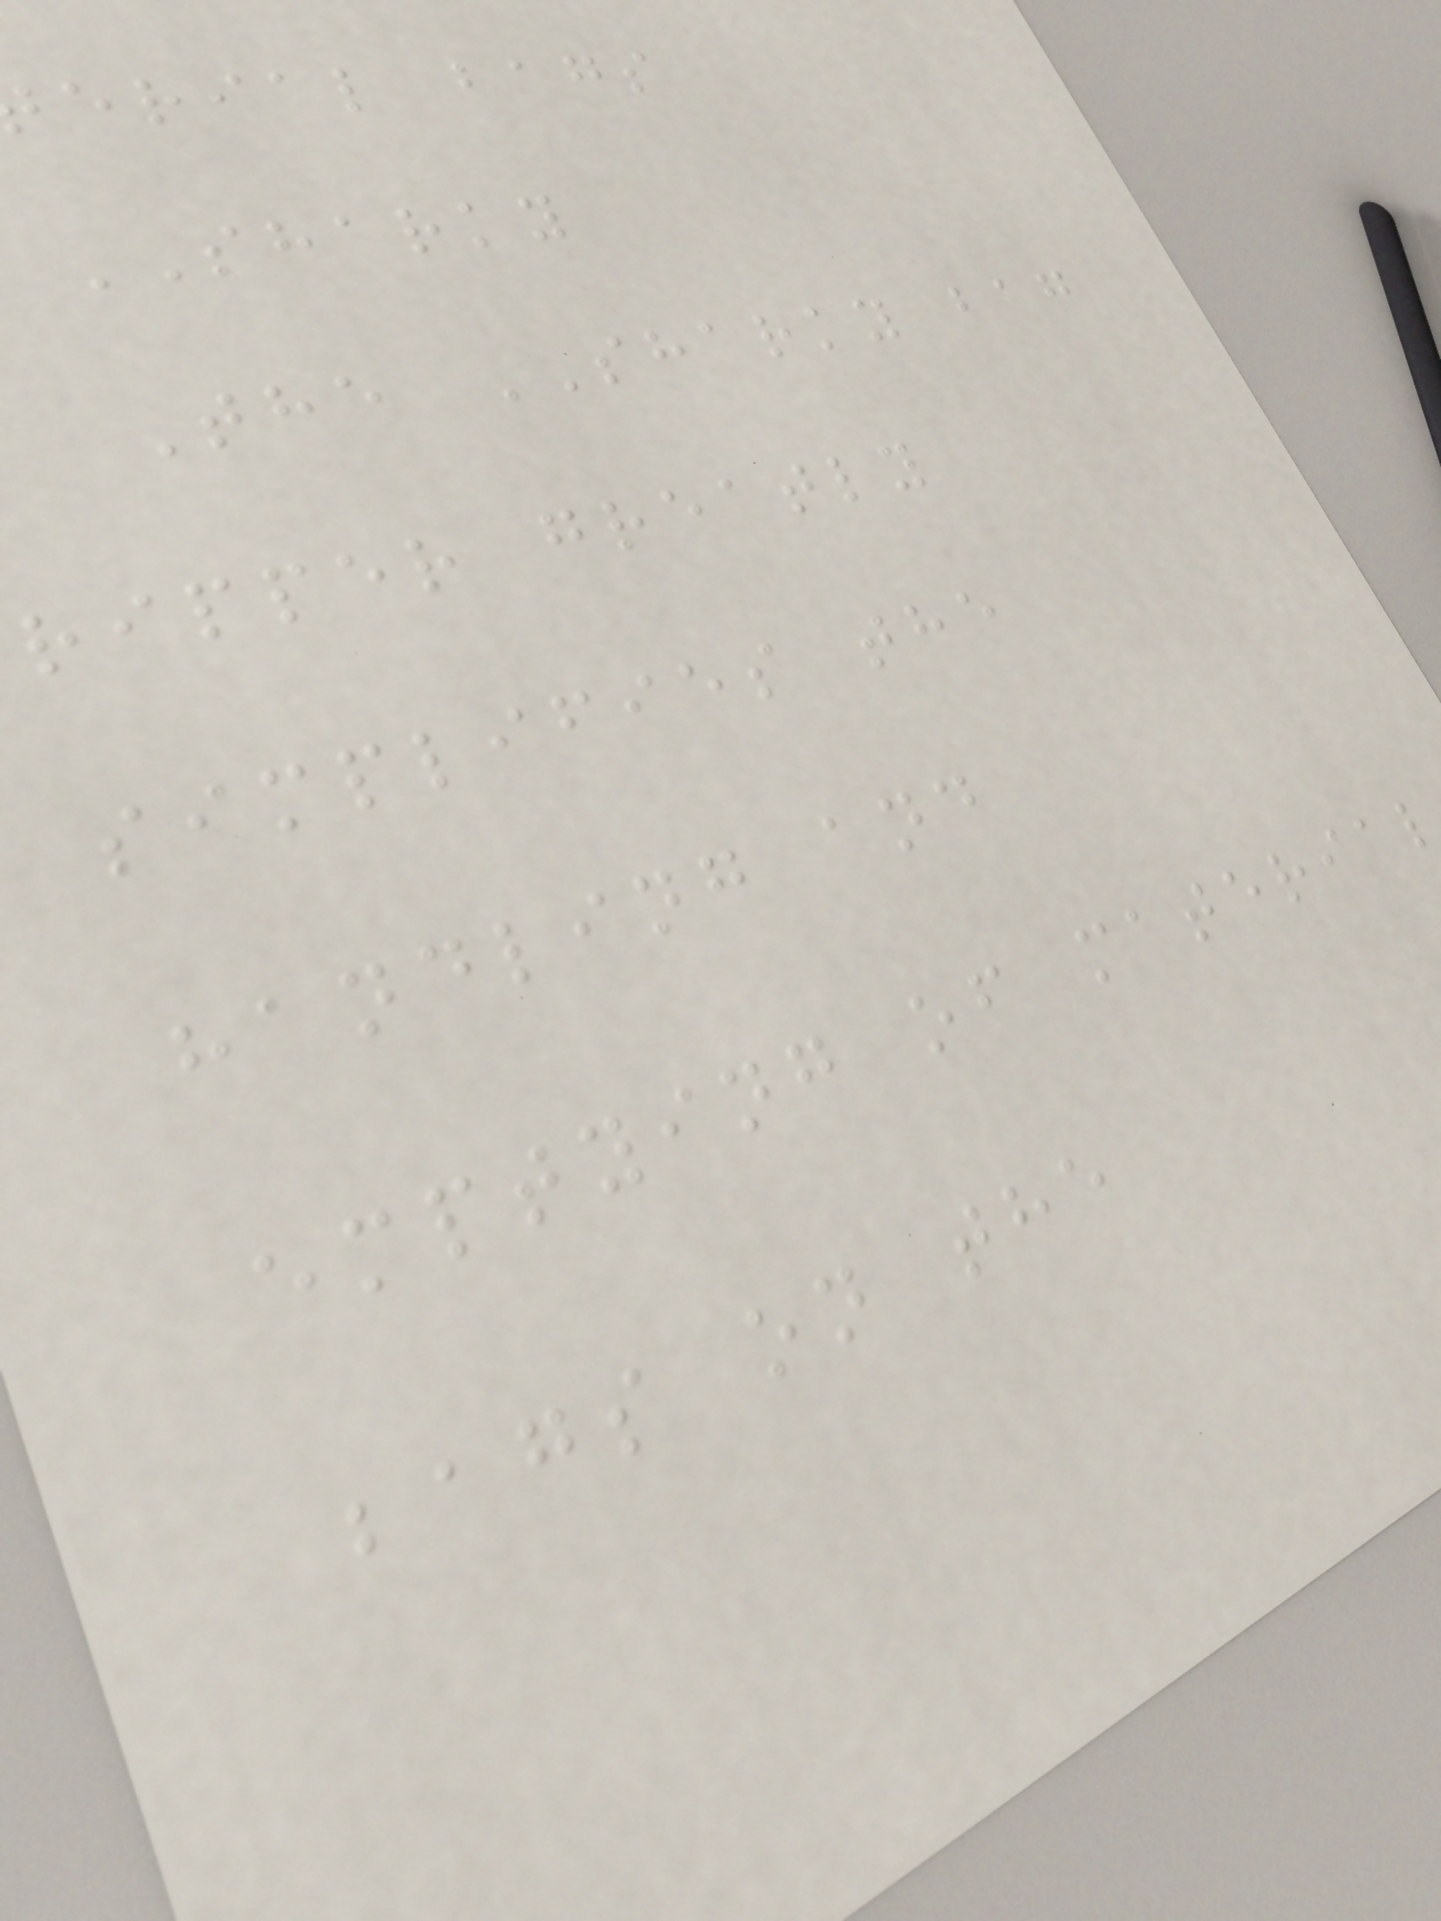erial bags
SHARKY
The SHARKY bag
ripper greatly
simplifies the
handling and
emptying of material
bags on the
